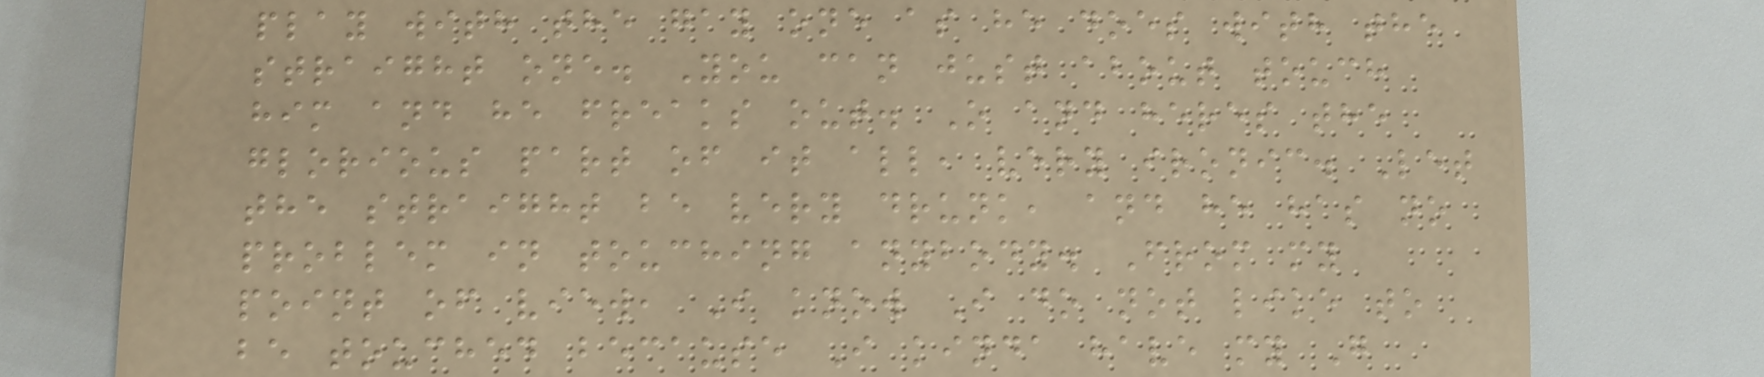play with the gay one as he does with the
straight one. You can just about touch
him and he freaks out. O and heres the
glorious part of it all, very ironic. Let
the straight be very drunk, and he has no
problem in touching anybody. From my
point of view, I know I do not like to
be touched because I kinda have my G
